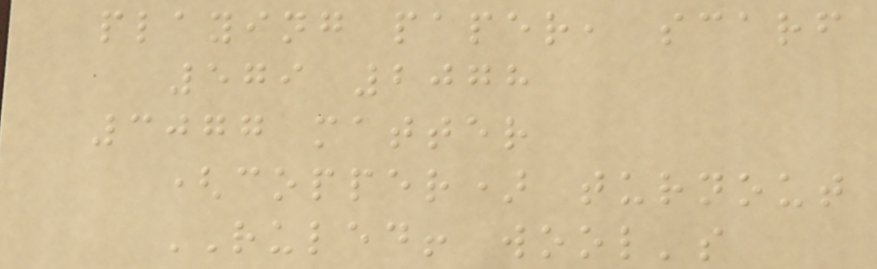playing paper, scarf
579 2078
3077 matter
(copper) turnout
RULED! wool's
